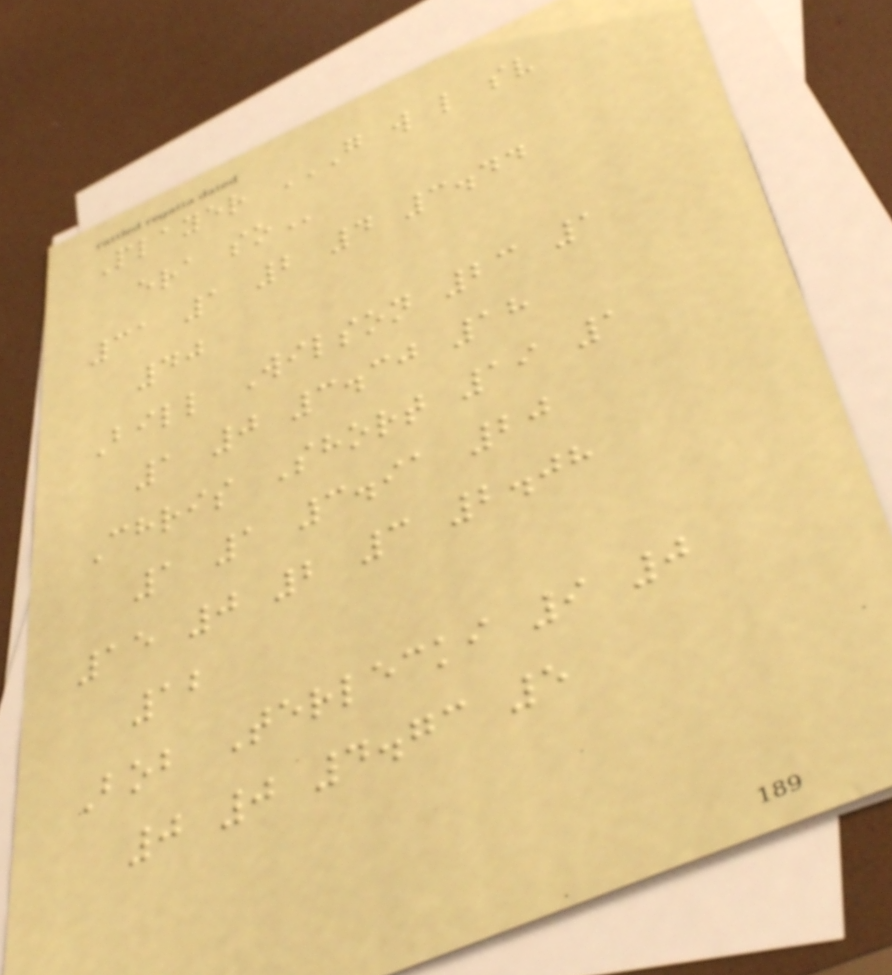Player G W L SV
ERA SO
31 1 2 4 3.44
40
Bill Wilson 23 1
1 0 3.30 18
Chris Short 19 1
1 1 3.91 20
15 0 2 3 2.08
12
Bob Terlecki 9 0
0 0 4.73 5
